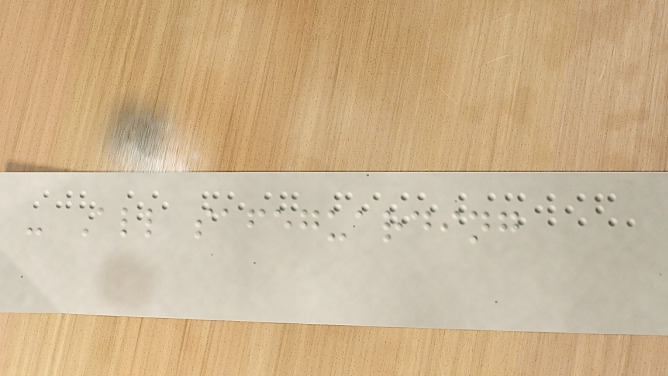- All safeguarding
